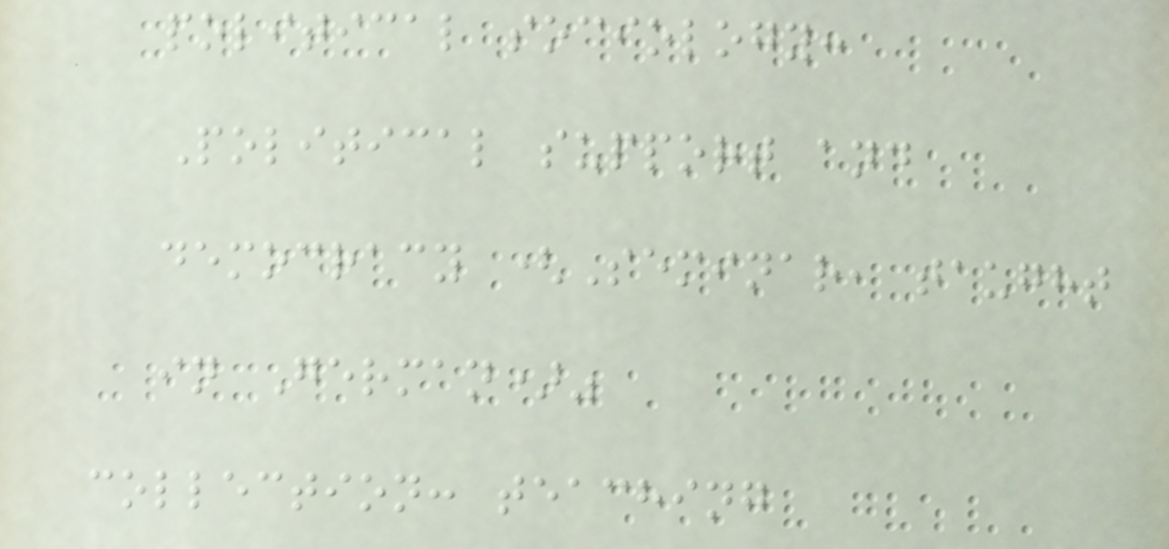political sociology:
Political support and
democracy (Seminar, taught
in German)"
collection: teaching
